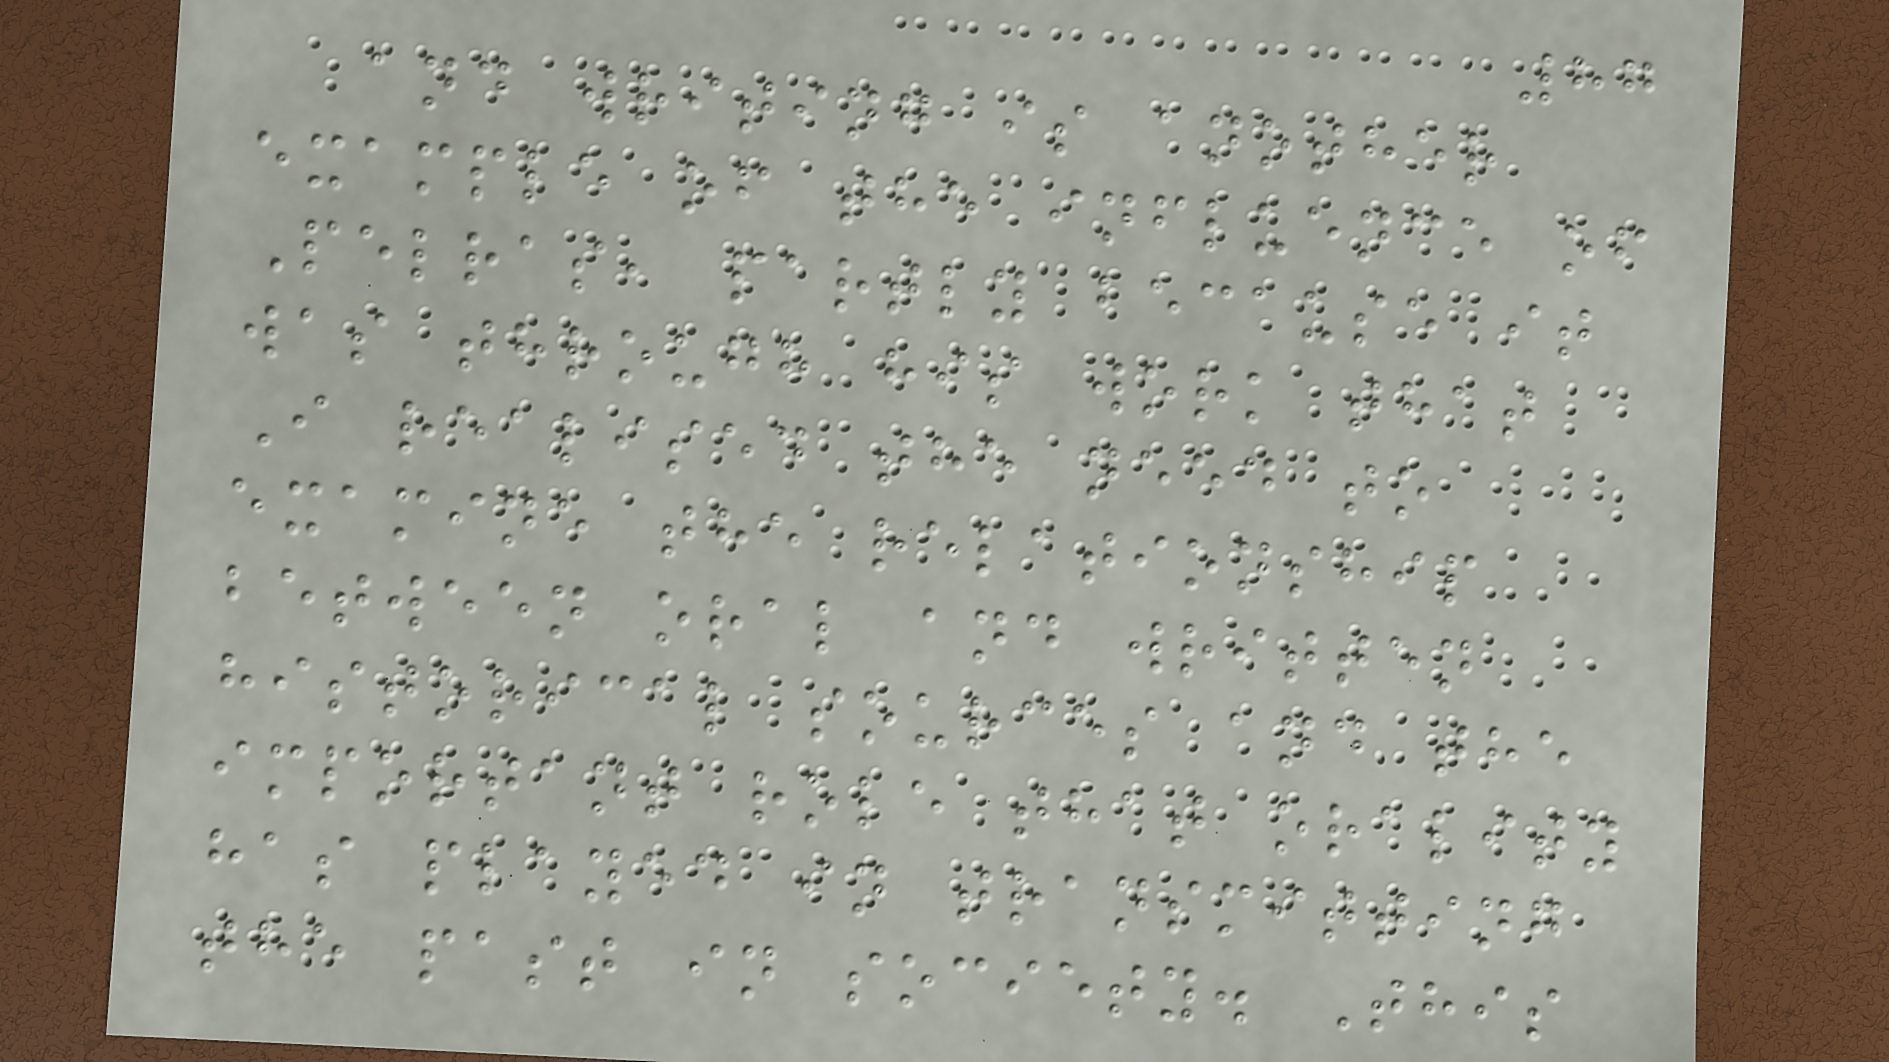87
and writing is another
example of the influence of
Pelras, partly because it
was through his work that
I realised the need to
examine the relationship
between oral and written
historical sources and the
important role that orality
has played in transmitting
the past in society. This
